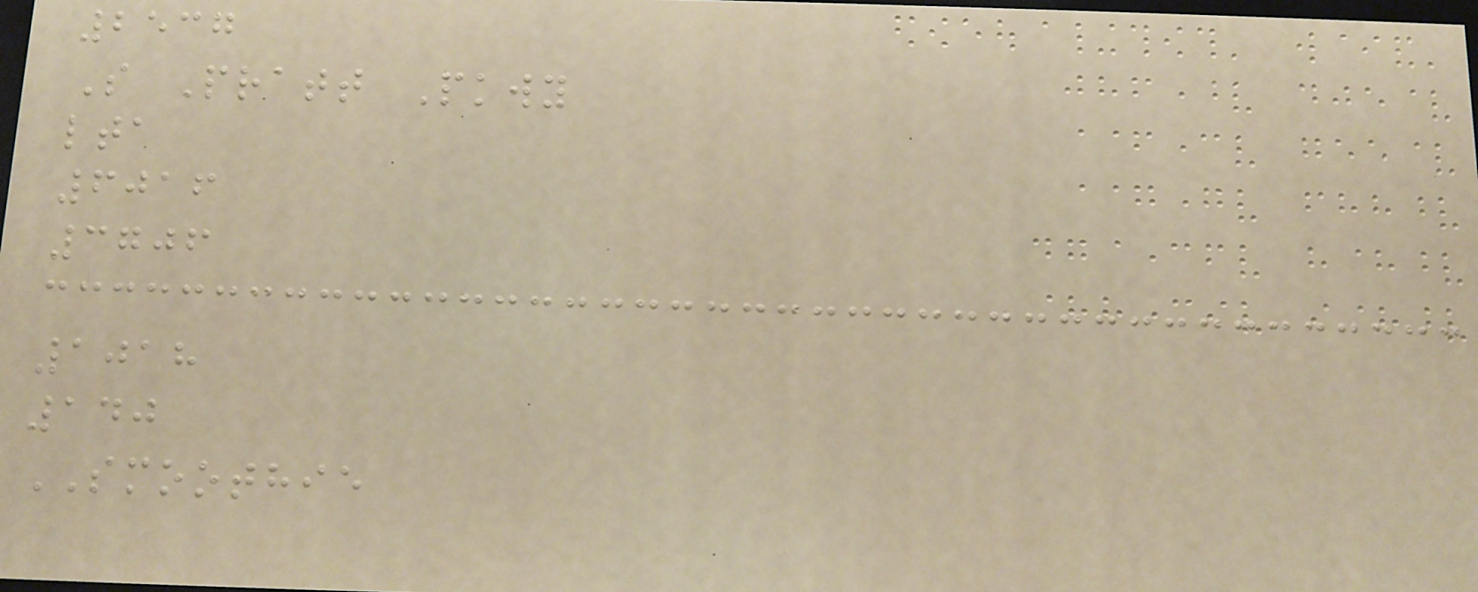2537
S Pratt Pkwy
lta
6016
3706
1018
140
SMOOTHIE
